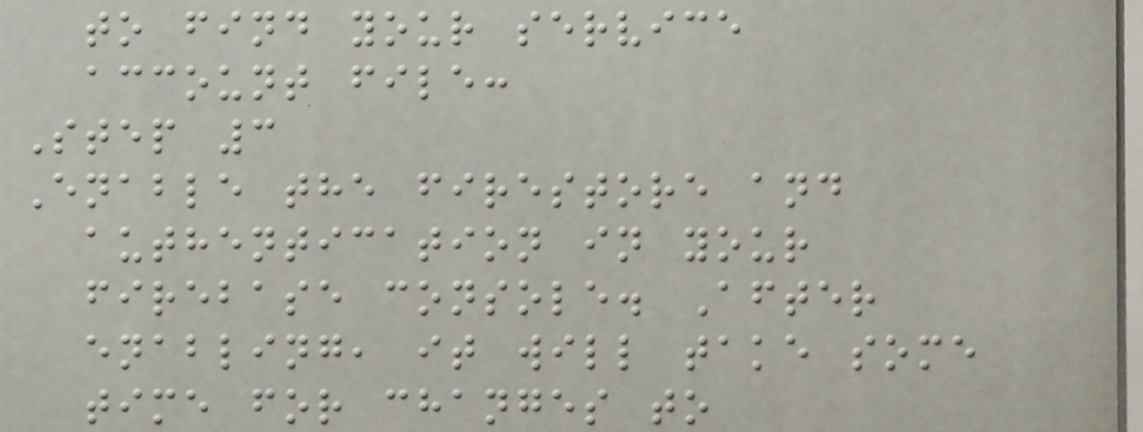to find your service
account file:
Step 3
Enable the firestore and
authentication in your
firebase console. After
enabling, it will take some
time for changes to
